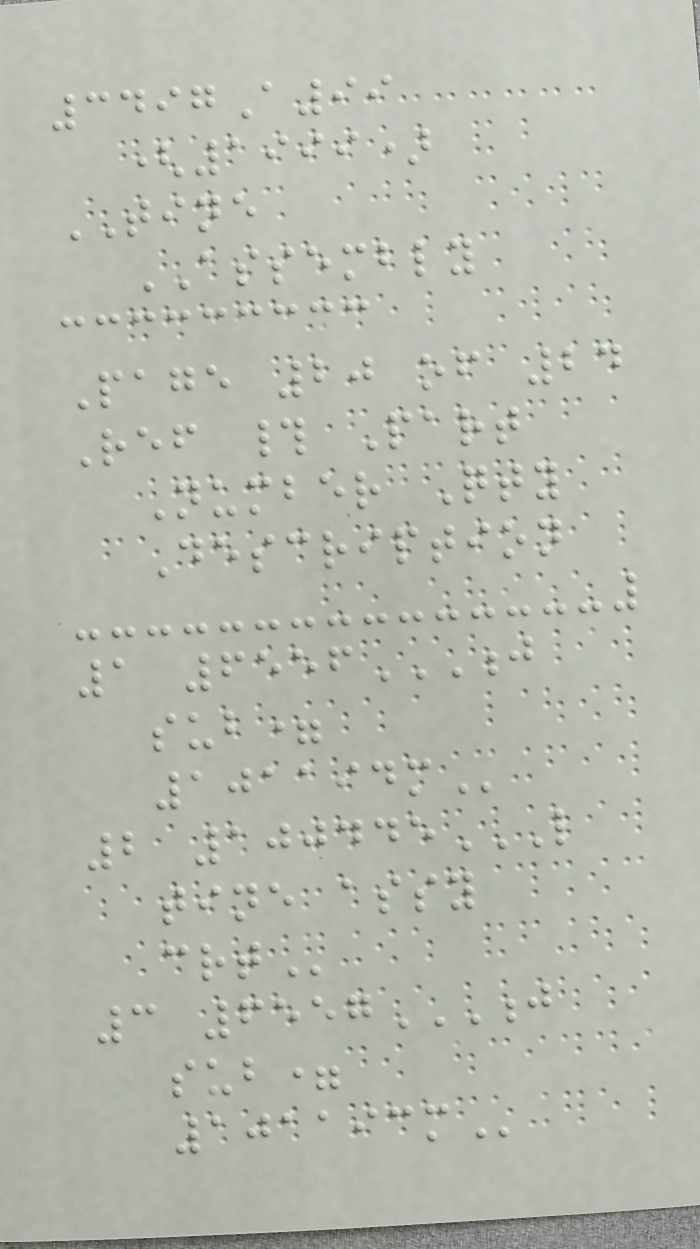3497A99
(1999)
TINE
ASSEMBLY
Page 20 of 24
Ref # Part
Number Qty
Description
1 6556J
SUB=
101194M
2 100445L
TINE ASSY
CRT
3 6557J
SUB=
101193M
